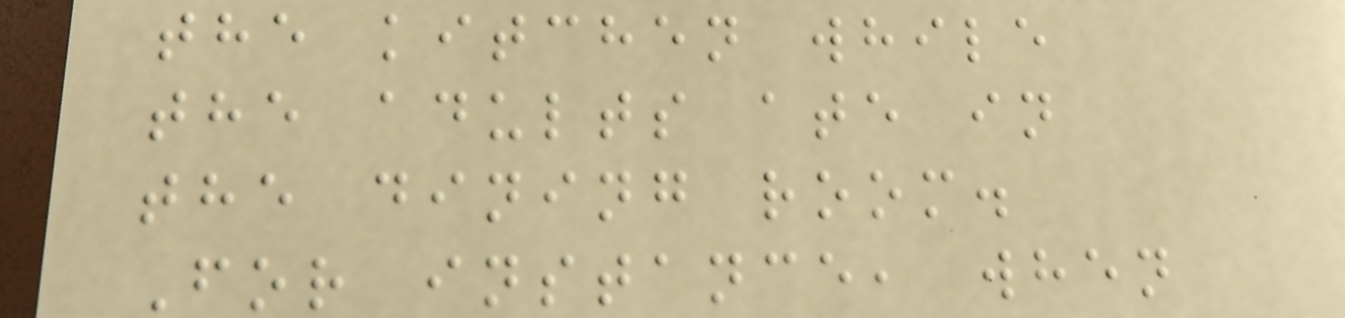the kitchen while
the adults ate in
the dining room.
For instance, when
